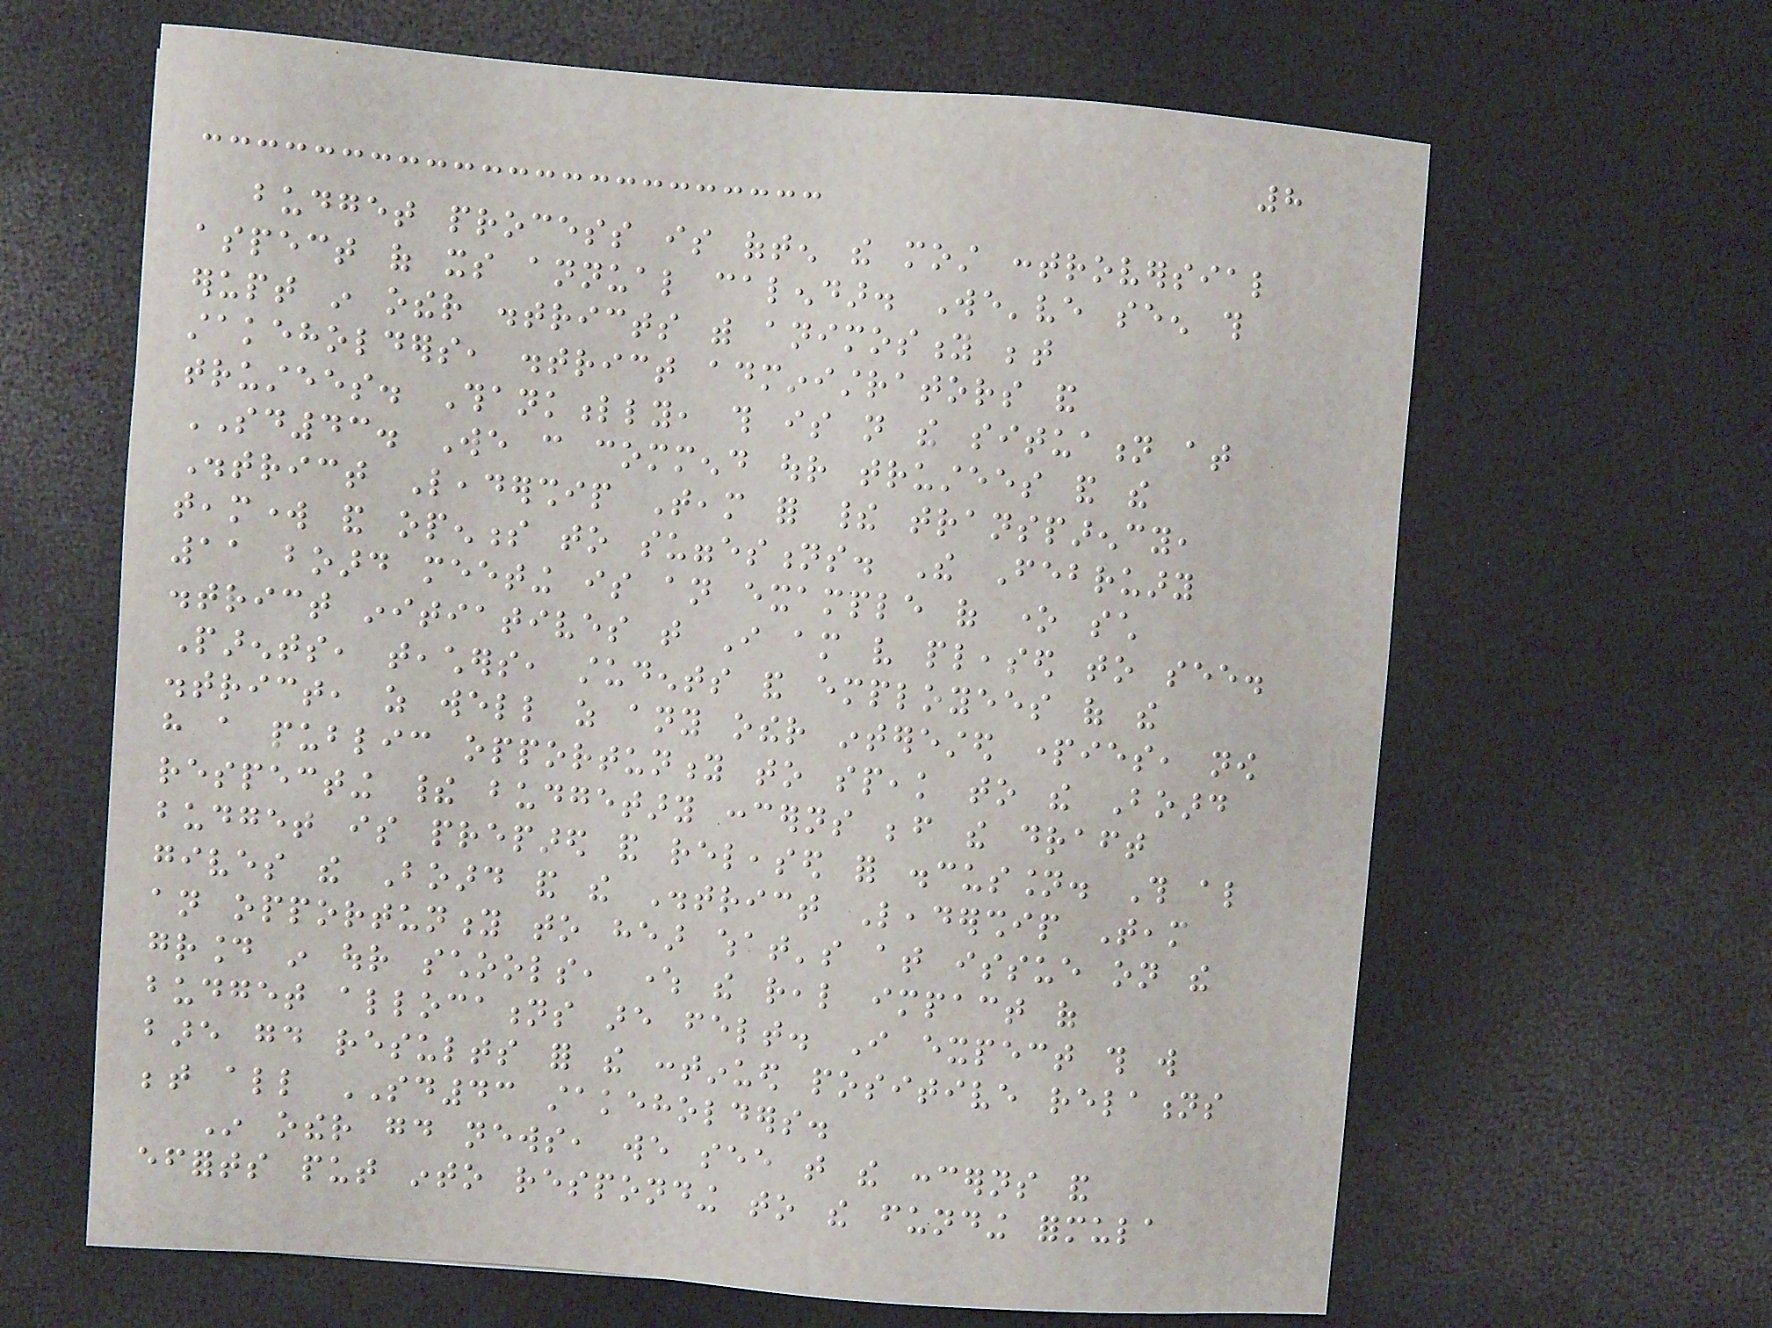8
budget process is often the most controversial
aspect of its annual calendar. We've seen this
erupt in other districts with animosity between
stakeholders, district administrators and
trustees. Thankfully, this is not the situation at
SD43. We can commend our trustees and the
District Leadership Team for their transparency,
teamwork and openness to suggestions. The February
11 board meeting is an example of one such
district initiatives that I am very pleased to see.
Parents, teachers, students and employees of the
district, as well as any other interested parties, now
have a public opportunity to speak to the Board
respecting their budgetary concerns before the draft
budget is prepared and released for discussion. This also
gives the Board and the District Leadership Team
an opportunity to hear what's at issue on the
ground in our schools, where the real impact of
budget allocations are felt. I expect this will
bare good results for the continued positive relations
between all SD43 stakeholders.
In other good news, we see that the concerns and
efforts put into responding to the funding formula
